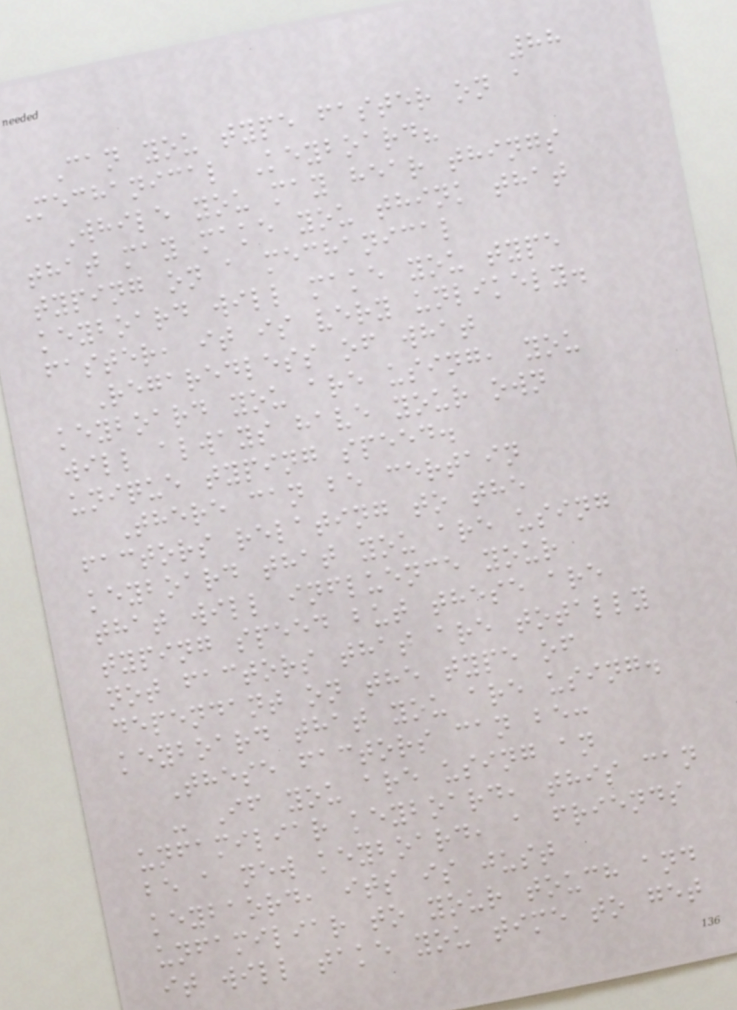88
Can you type faster on a
Mechanical Keyboard?
While you may hear things
that may make you think that
typing on a mechanical
keyboard will make you type
faster, it is very unlikely.
Regaredless of what
keyboard you are using, you
will always have your own
unique typing speed.
There can be certain
factors relating to the
keyboard that you are using
that will influence your
typing speed but these are
not factors that are totally
dependant on the type of
keyboard that you are using.
These factors can be:
- If you are using an
unfamiliar keyboard, this can
be a new keyboard, a friends
keybaord, its is just
unfamiliar to your touch and
it will take you time to get
